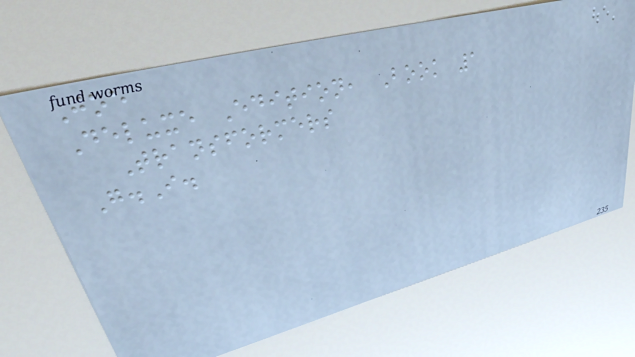Joe
Deluxe Edition, Book 1
Transformers
G.I.
